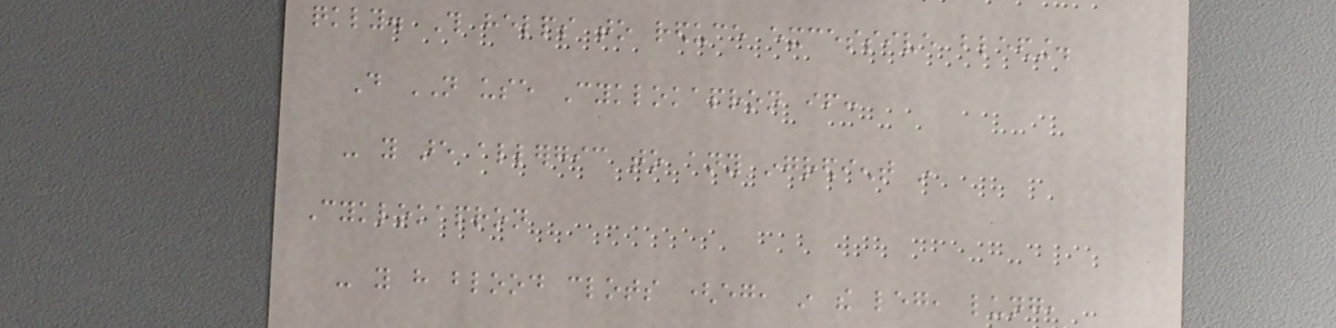quickly. This helps to reduce excessive bleeding.
Do NOT use Cyklokapron if:
- you are allergic to any ingredient in
Cyklokapron
- you have blood clots (eg, in the leg, lung,
